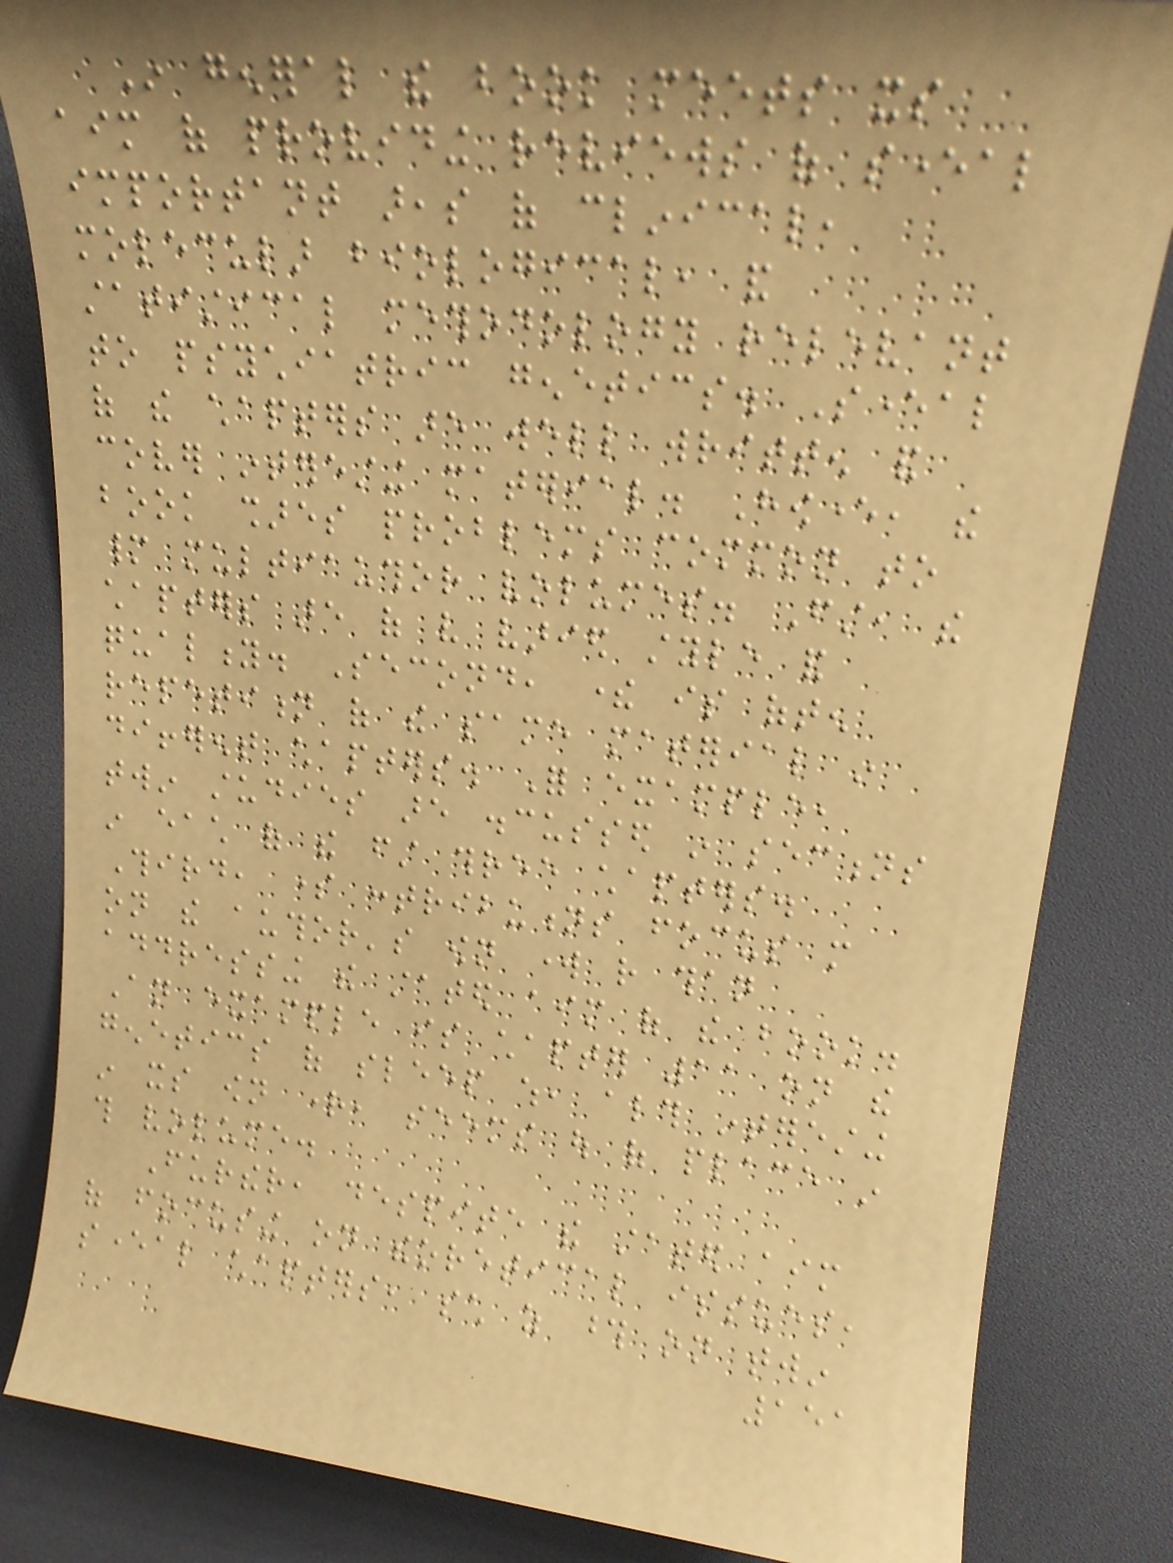In general the book meets its
aim of providing reviews of several
important areas of clinical,
molecular biological, and
statistical methodology relevant
to psychiatric genetics. Several
of the chapters are well written and
cover interesting material. However, the
book shares problems common to
many multiauthor volumes. First, the
chapters are of very varied style and
quality. Second, there is often
repetition of the same material in
different chapters. For example,
twin studies are discussed in sections
in each of the first three chapters.
Third, some contributions focus more
on the author's own work rather than
addressing the stated aim of the book.
An example is chapter 11 on the
genetics of sleep which, although interesting
in its own right, seems out of place in
this volume.
Further, despite the stated aim
of focusing on theoretical issues,
several chapters, such as those on twin
151
